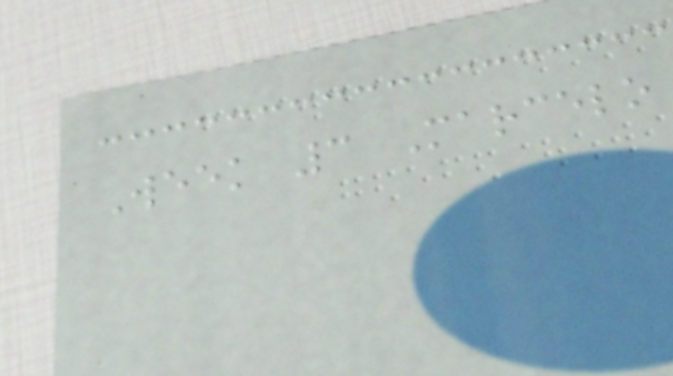Week 3 Marcelo
